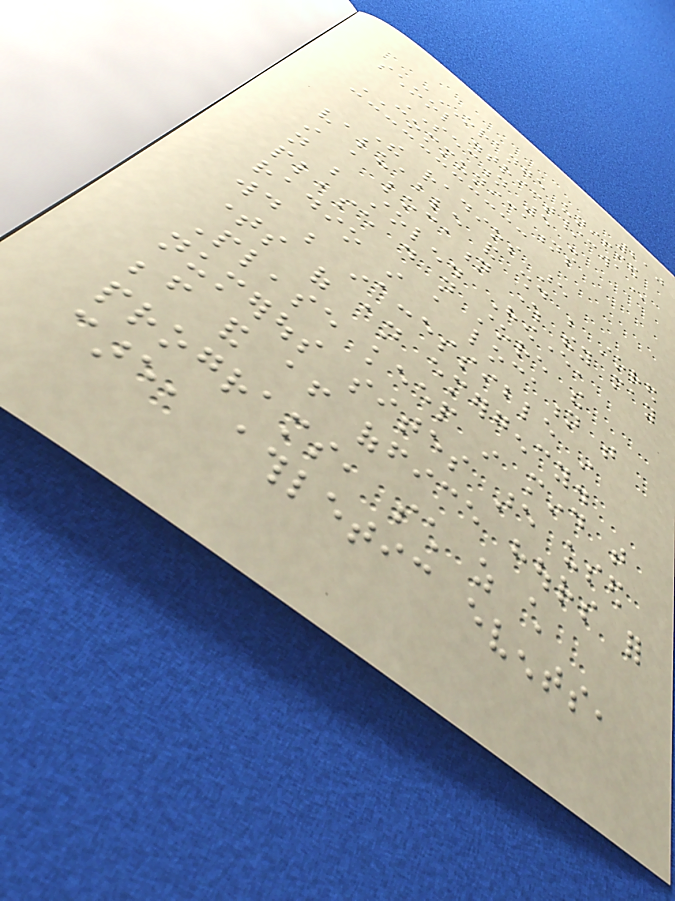210
ORANGE UNIFIED
SCHOOL DISTRICT/CWA
SECTION 5 -
COMMUNICATIONS
The radios are
valuable and should be stored
in a location where they may
not be stolen. However,
please do not store the
radio in a location that
would be inaccessible in
times of an emergency.
Please keep in mind that
numerous sites are used
before and after office hours for
programs, such as child
care, athletic events,
